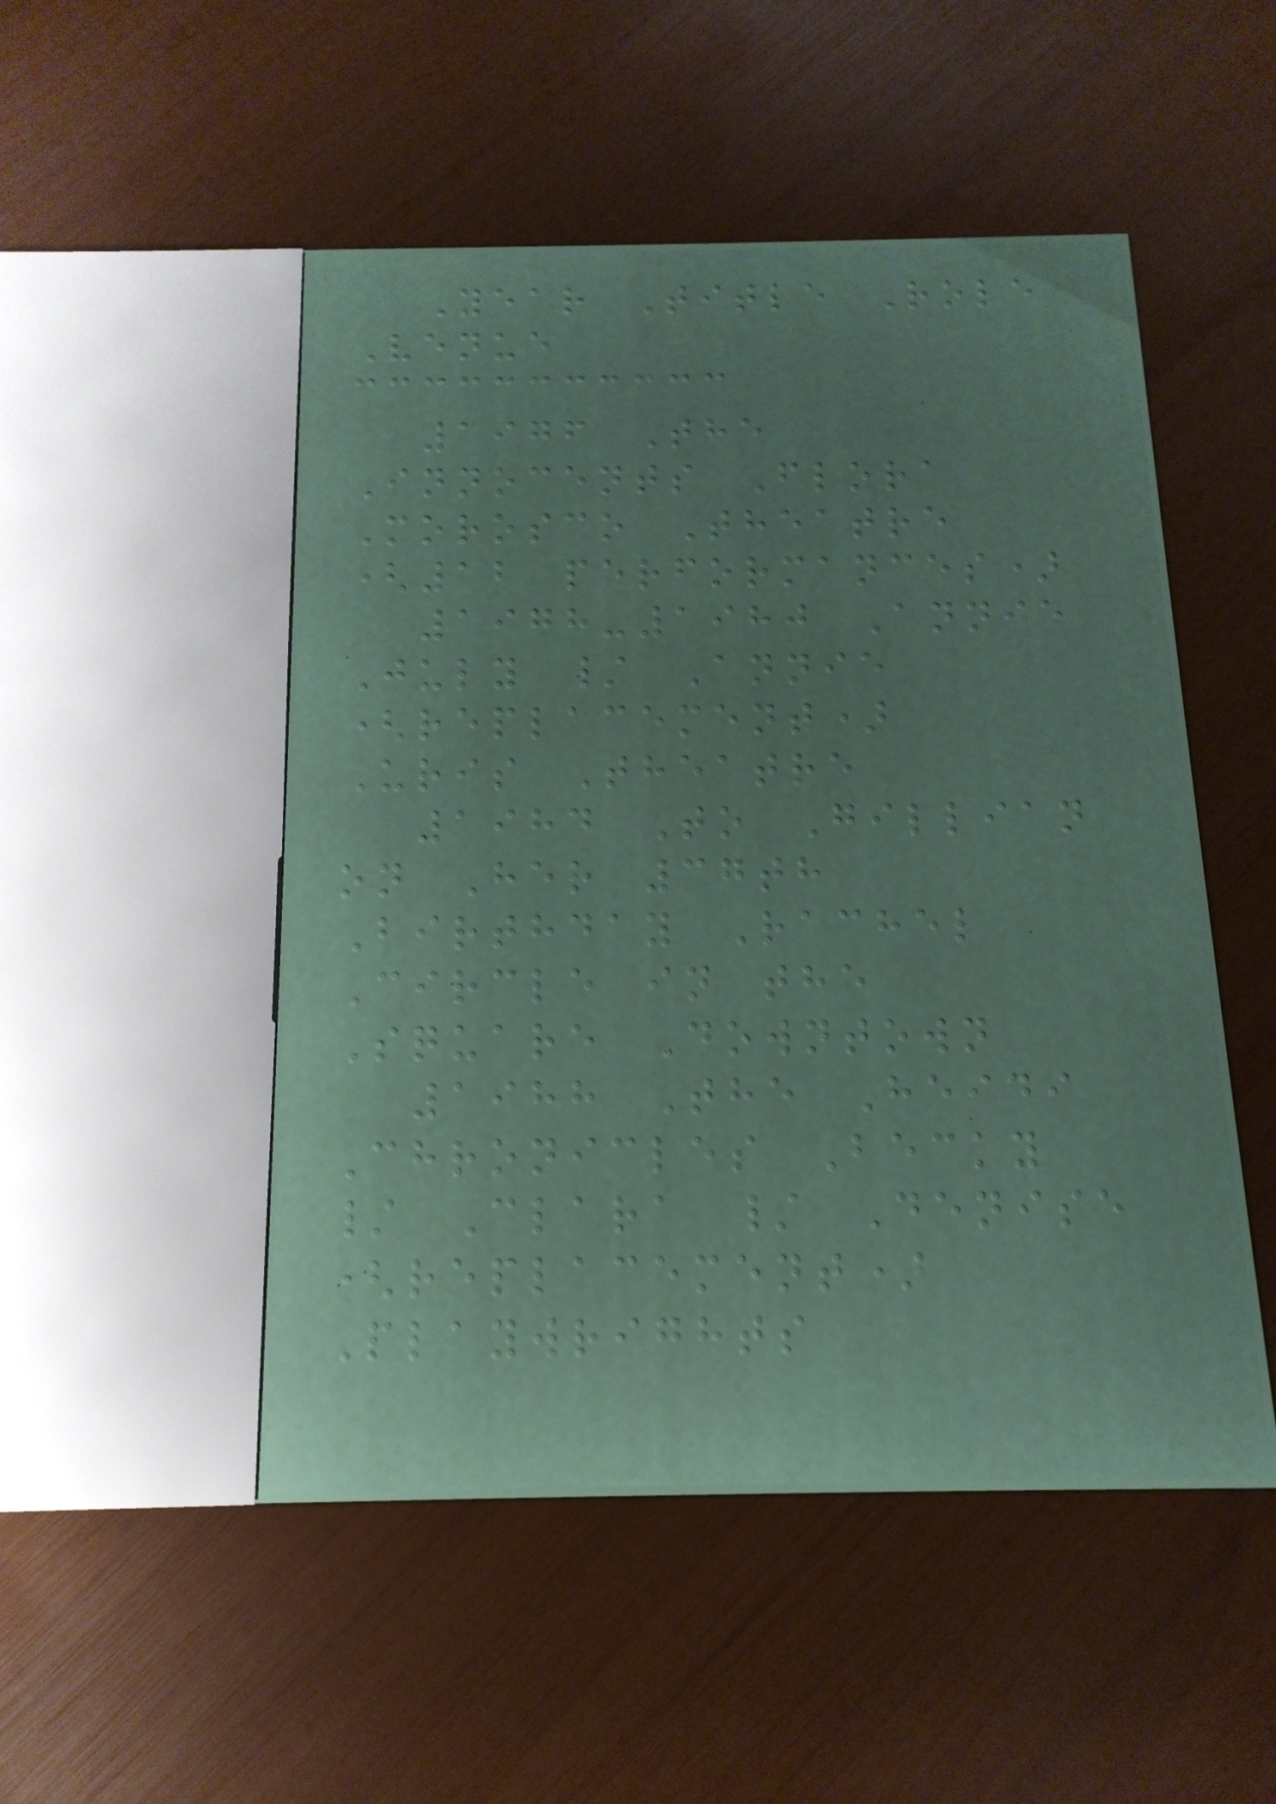Year Title Role
Venue
1976 The
Innocents Flora
Morosco Theatre
(12 performances)
1978-1980 Annie
July / Annie
(replacement)
Uris Theatre
1984 To Gillian
on Her 37th
Birthday Rachel
Circle in the
Square Downtown
1988 The Heidi
Chronicles Becky
/ Clara / Denise
(replacement)
Playwrights
